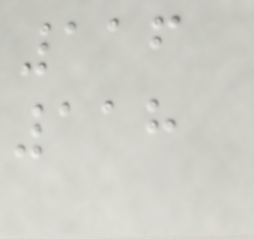116
118
